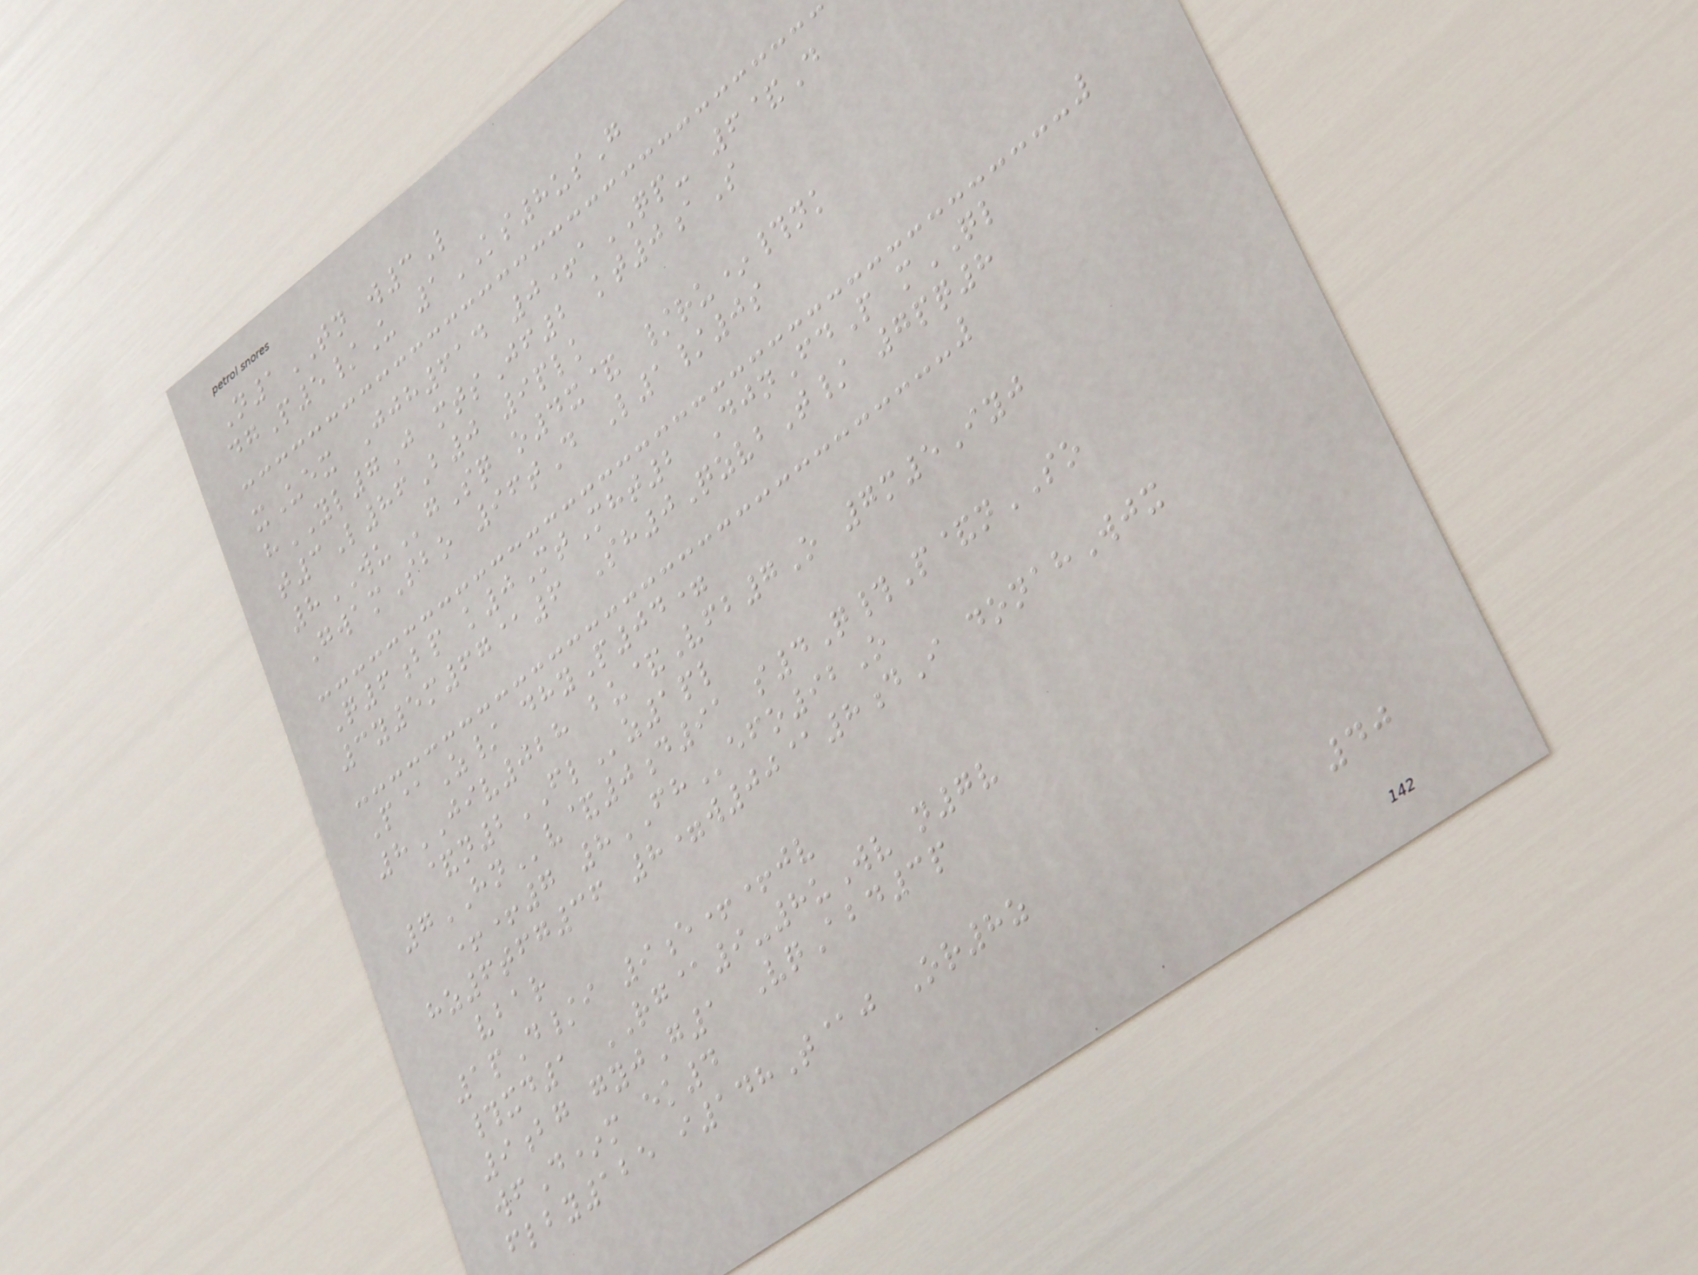N1TN w3L
dgP5/U 1KS8usG
xUex Jjh614 0+aQP- 6&D
hYL7J mtsJf2 kt0aS
t3L86B0 9plk
8WUgSq o4x& /ru*#nk
GwamSbo 96tD L1/0s
Q6bp k0MtMht2 DjnFdP mQL
3y5m67@6 Sh0QzvbT/ 7pq8
P@Z/ dhyP04=
8JIV028 bu&Vfb7O 7m5Iyj
&n2FLz1pl
7HNv&0d91 s4Q#P&nSO
++7 8FHefo92O
hz6tfg36 8=w00@8dI donahWjx
vbar
1pD/i 9e++jv
#xd1 RG@9-8uWv n7v
9bg gyjG1 VqAbd3p
wfD*m ek4
flby125 i148T@j Or8z
40
